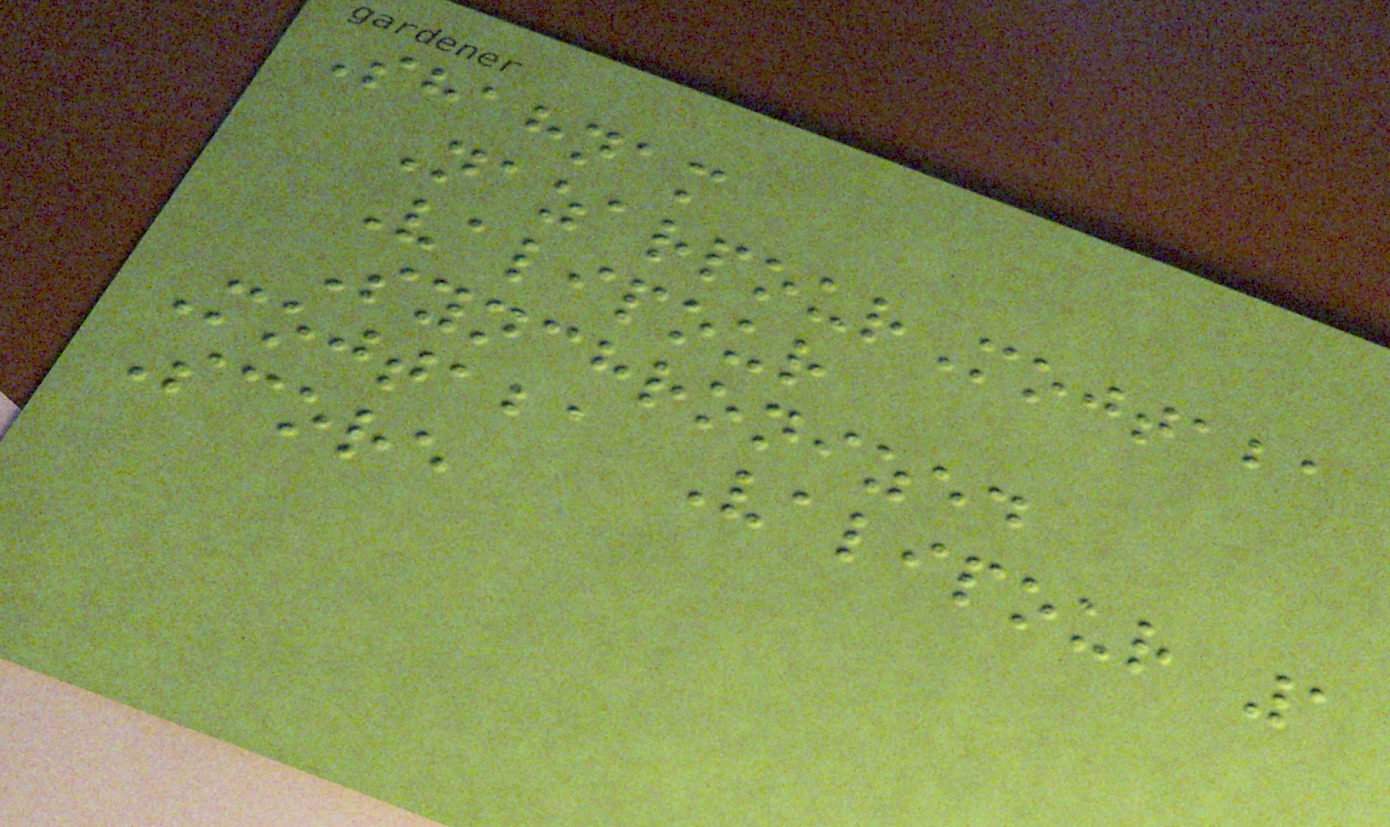Shahnam
NazarpourMojtaba
Valipour
Synchronized
Mojtaba Valipour 1
Score
